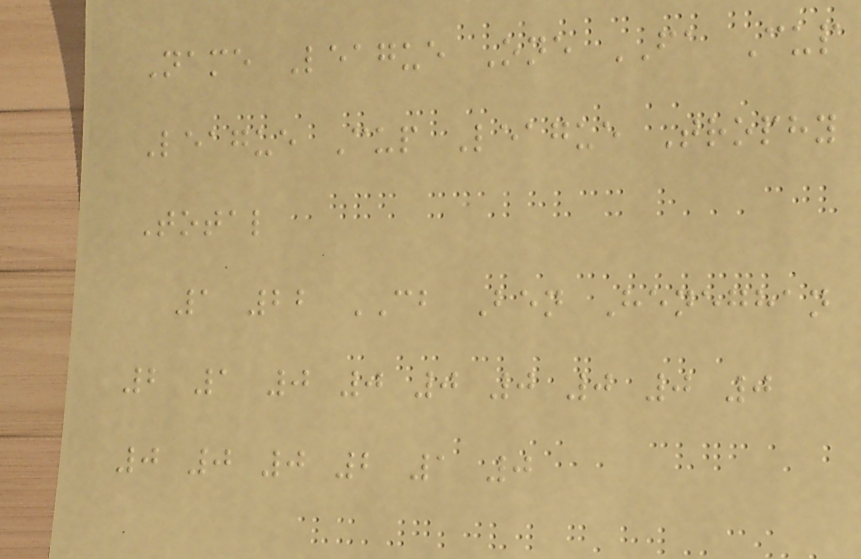Name League One FA Cup
League Cup League Trophy
Total
1 22 CB Ben Heneghan
2 1 0 0 0 0 0 0 0
0 0 0 2 1 0
